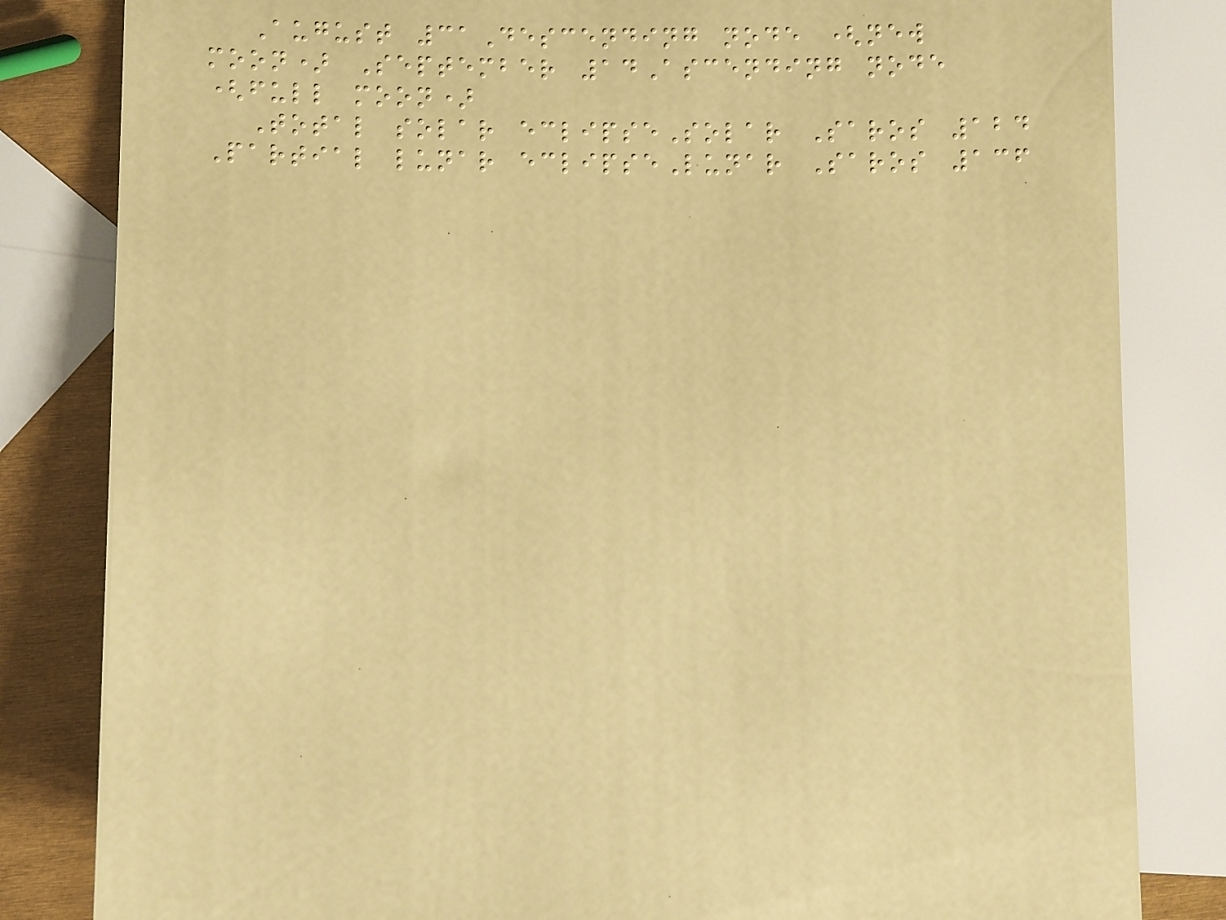August 31Descending node (new
moon) September 14Ascending node
(full moon)
Total solar eclipseSolar Saros 124
Partial lunar eclipseLunar Saros 136
